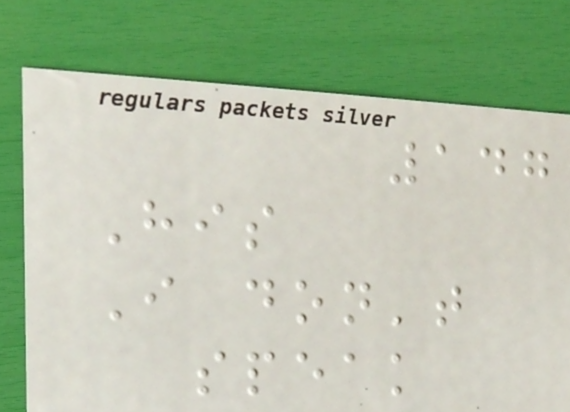147
His
I don't
speak
